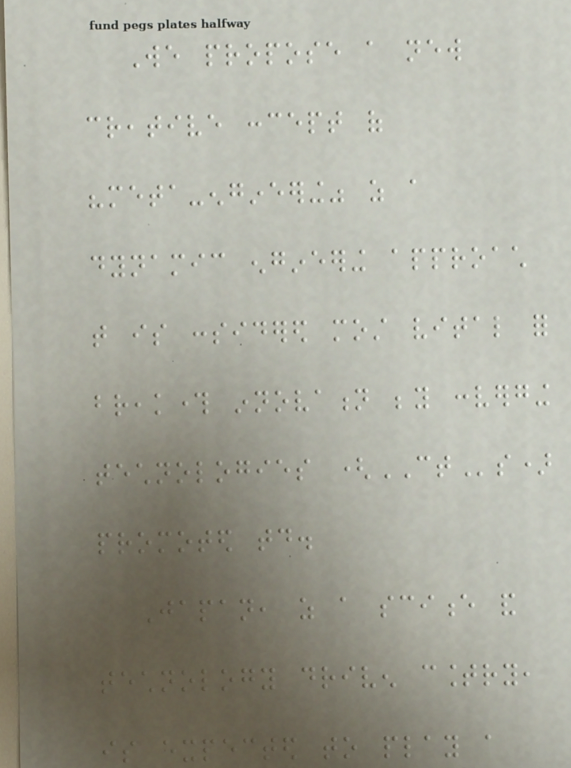We propose a new
creative concept of
"meta-engineering" as a
dynamic engineering approach
that is considered most vital for
breakthrough innovation beyond converging
technologies (CTs)
promoted today.
Japan, as a science and
technology driven country,
is expected to play a
